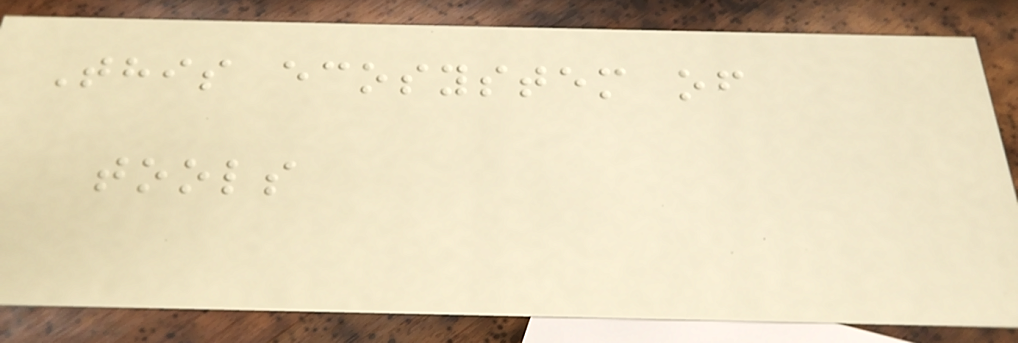This ecosystem of
tools
